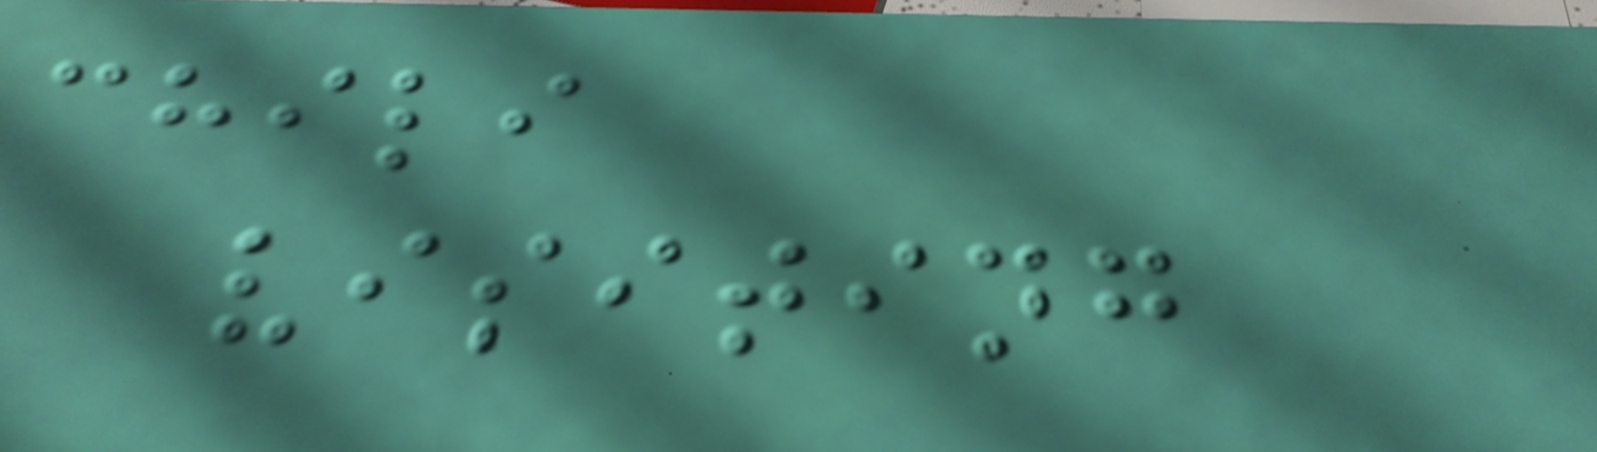chili
visiting
